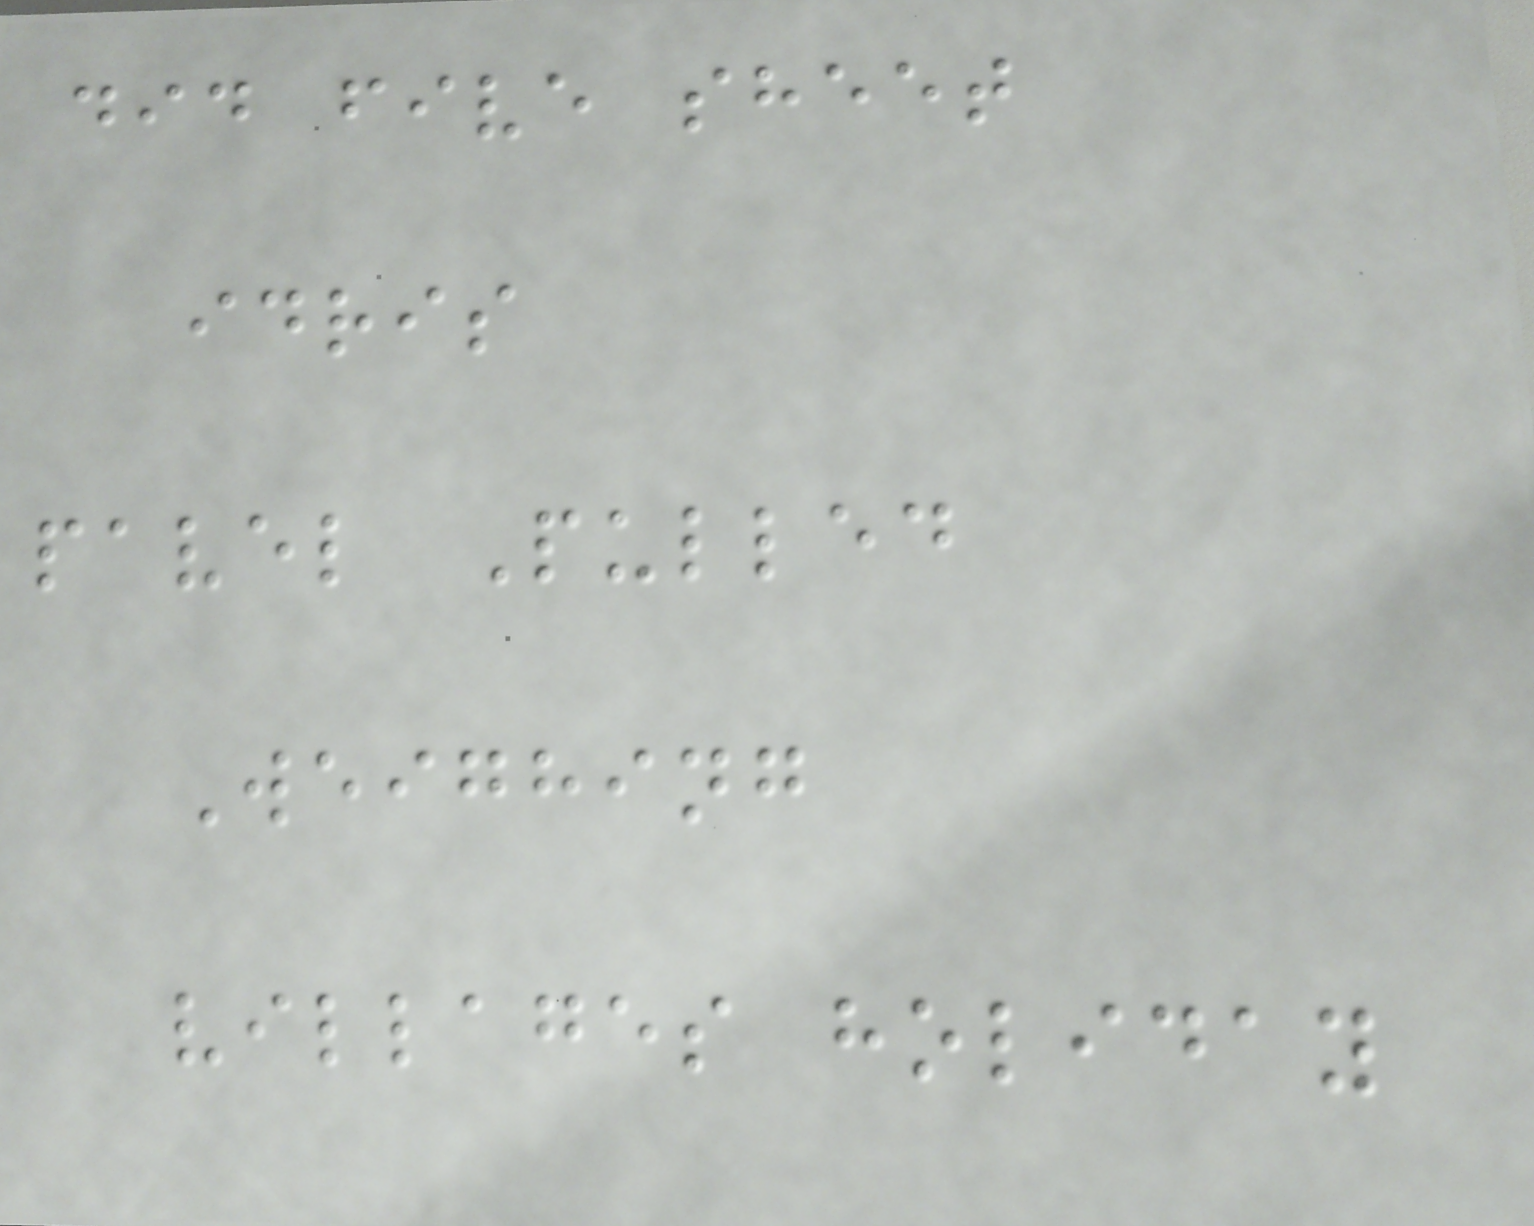did five sheet
idris
pavel Pulled
Weighing
villages holiday
